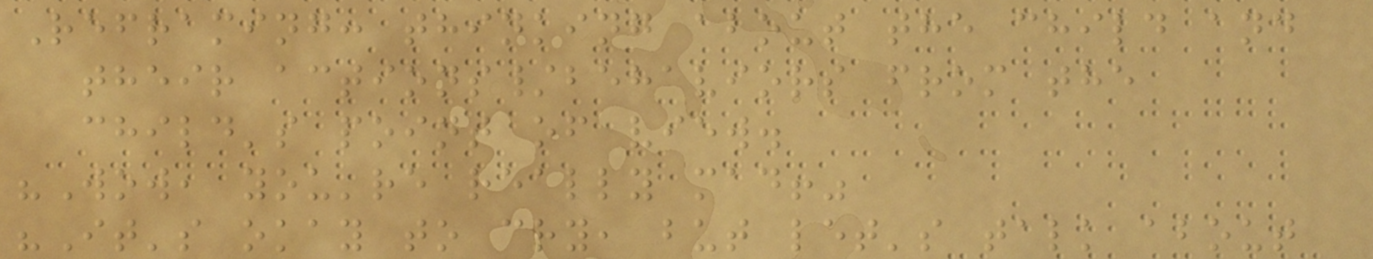Reframing: thinking about the child and
their actions/behaviors from the
child's point of view.
"Wow, you're really mad!"
"It's okay to cry, but let's talk about
